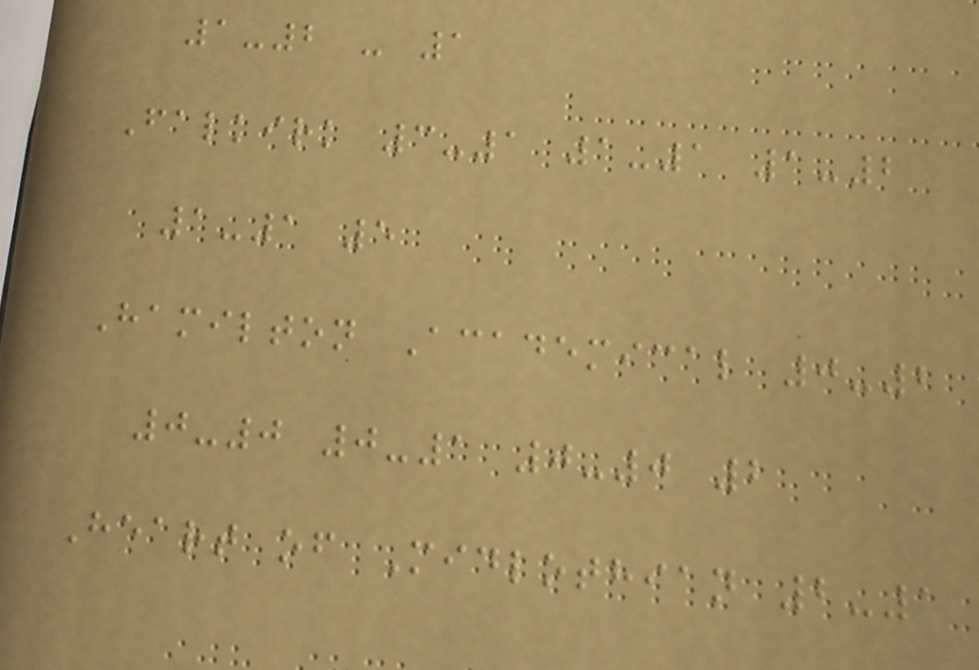1-2 - 1
Falkirk 3-1 1-1 1-2
1-1 5
Hamilton Academical 0-2
0-0 0-1 0-0 2
Heart of Midlothian 2-1
